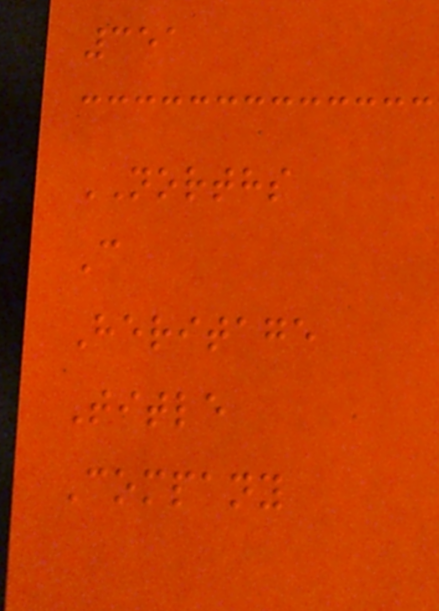351
NORTHS
C
Heritage
Title
Company
